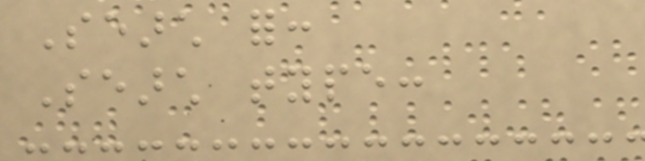Search for:
Search type:
